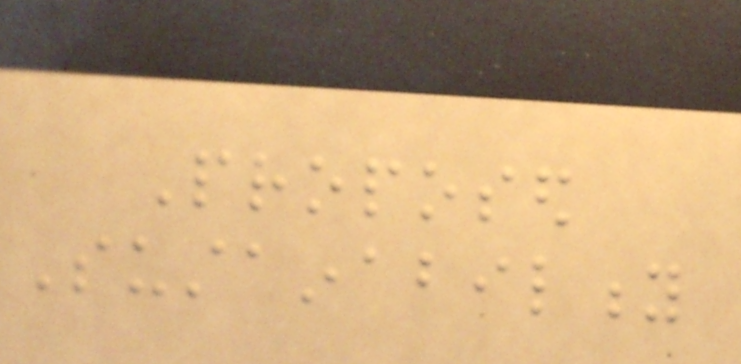Proposed
Sustainability
